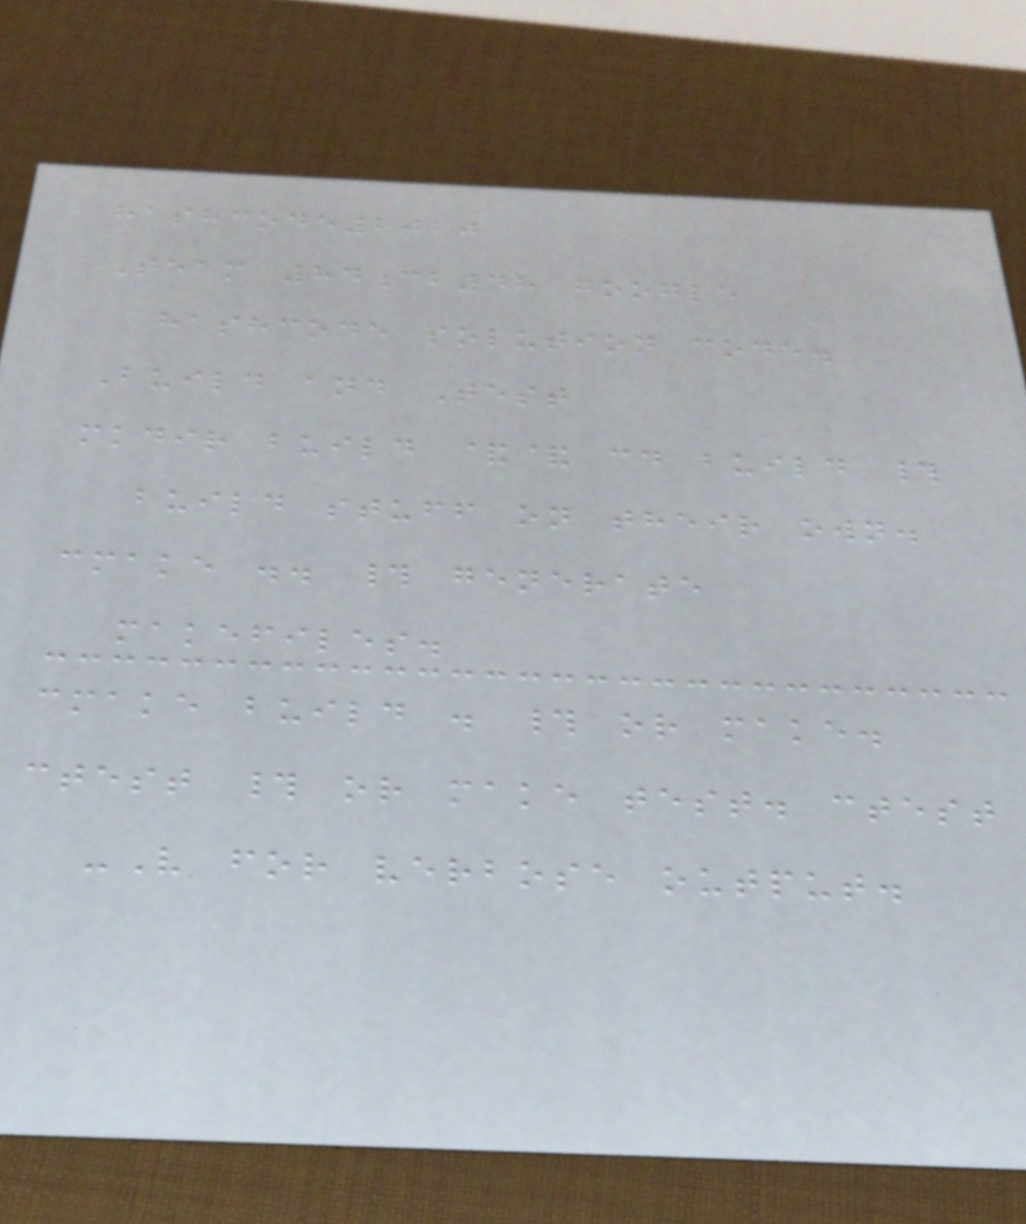hashcode2020
Team 84cb48 google
hashcode solution code.
Build and Test
mkdir build && cd build #
build stuff on their own.
cmake .. # generate
makefiles.
cmake build . # or make.
ctest # or make test. ctest
-V for verbose output.
